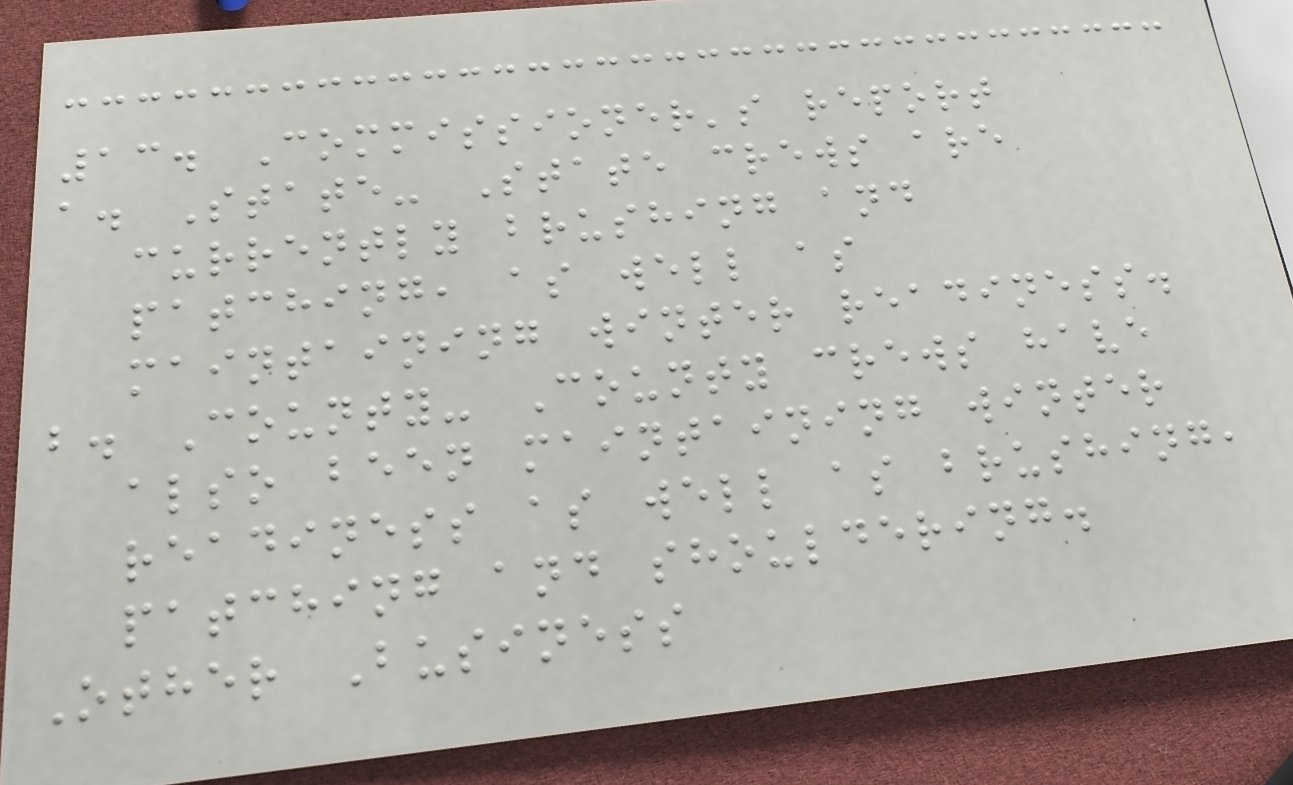13. Commissioner's report
a. State- State crews are
currently brushing and
patching, as well as
maintaining winter readiness.
b. County- County crews have
also been maintaining winter
readiness as well as brushing,
patching and shouldering.
Other Business
